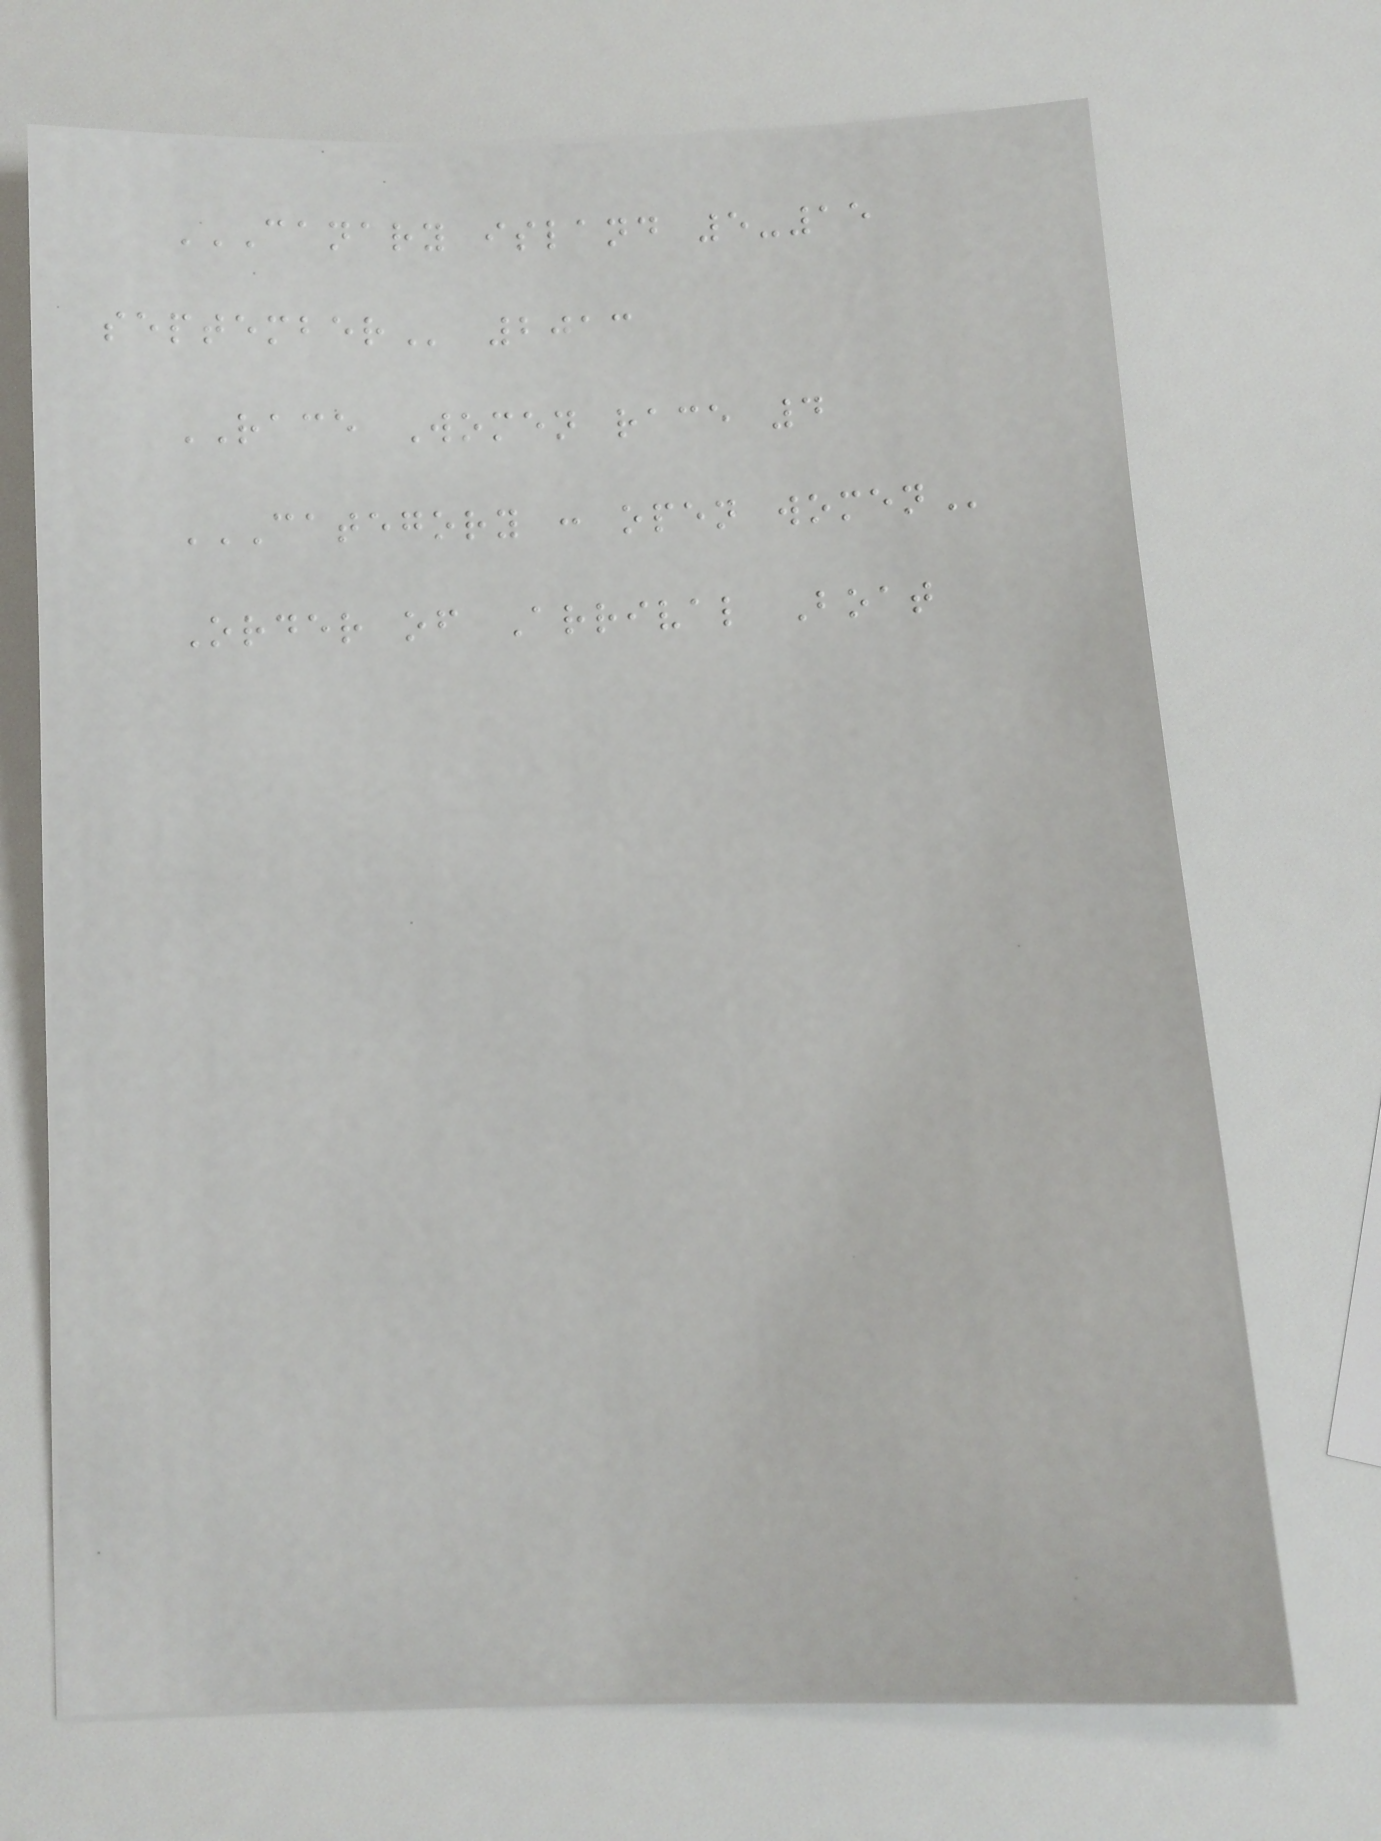CANARY ISLAND 5-15
SEPTEMBER 2013
RACE Women race 4
CATEGORY : OPEN WOMEN
Order of Arrival Boat
